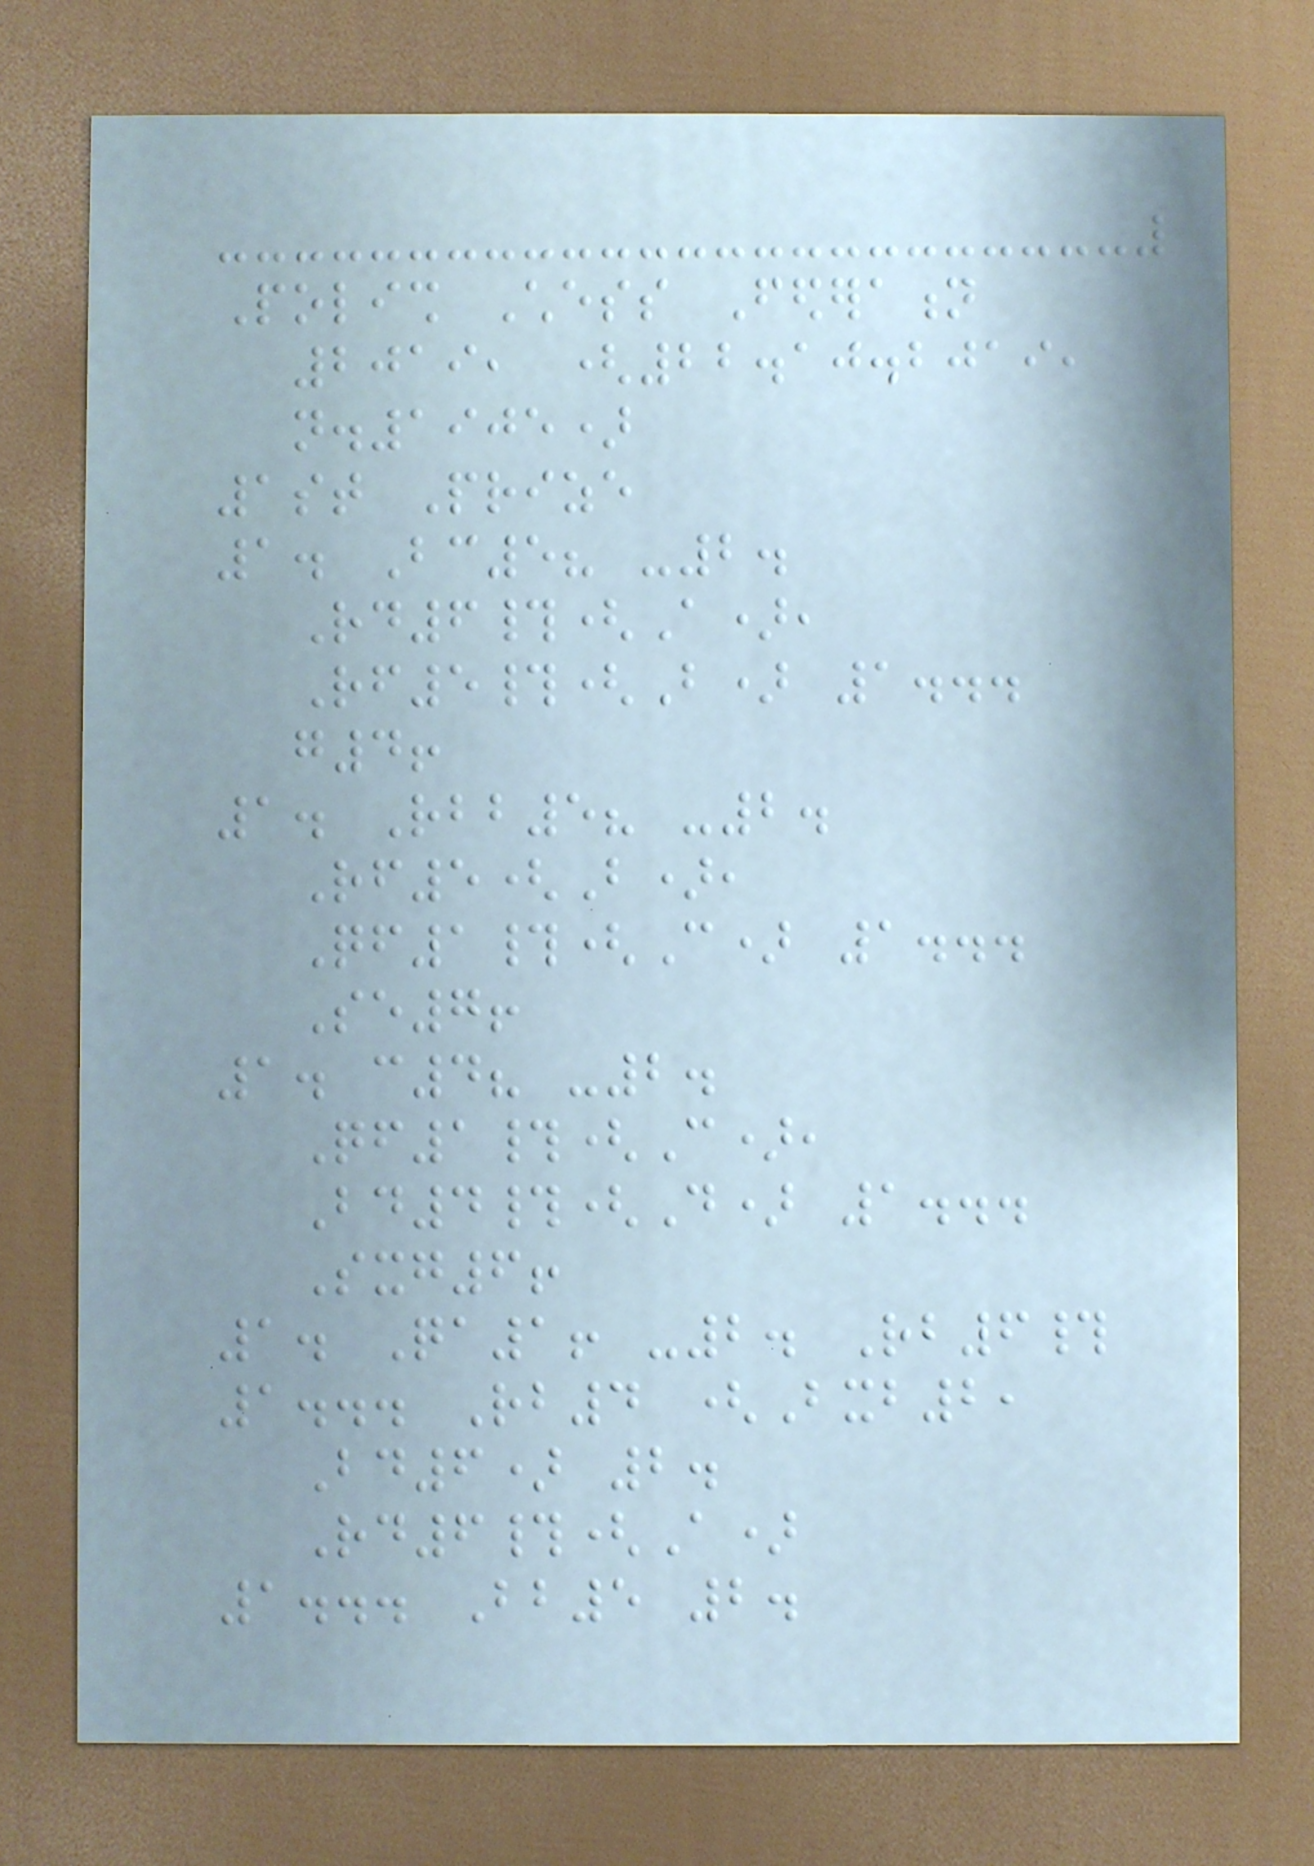Polish Chess Federation
2019, (22.10.2019,
n.1905)
1st Prize
1. Bc5? -2.
Rd6#(A),
Rf5#(B) 1...
g4!
1. Rbb5? -2.
Rf5(B),
Qf1#(C) 1...
Se7!
1. c4? -2.
Qf1#(C),
Bd4#(D) 1...
Sxg6!
1. Qa1! -2. Rb6#
1... Rb4 (Bxb2,
Bd6) 2.
Rd6#(A)
1... Bb5 2.
